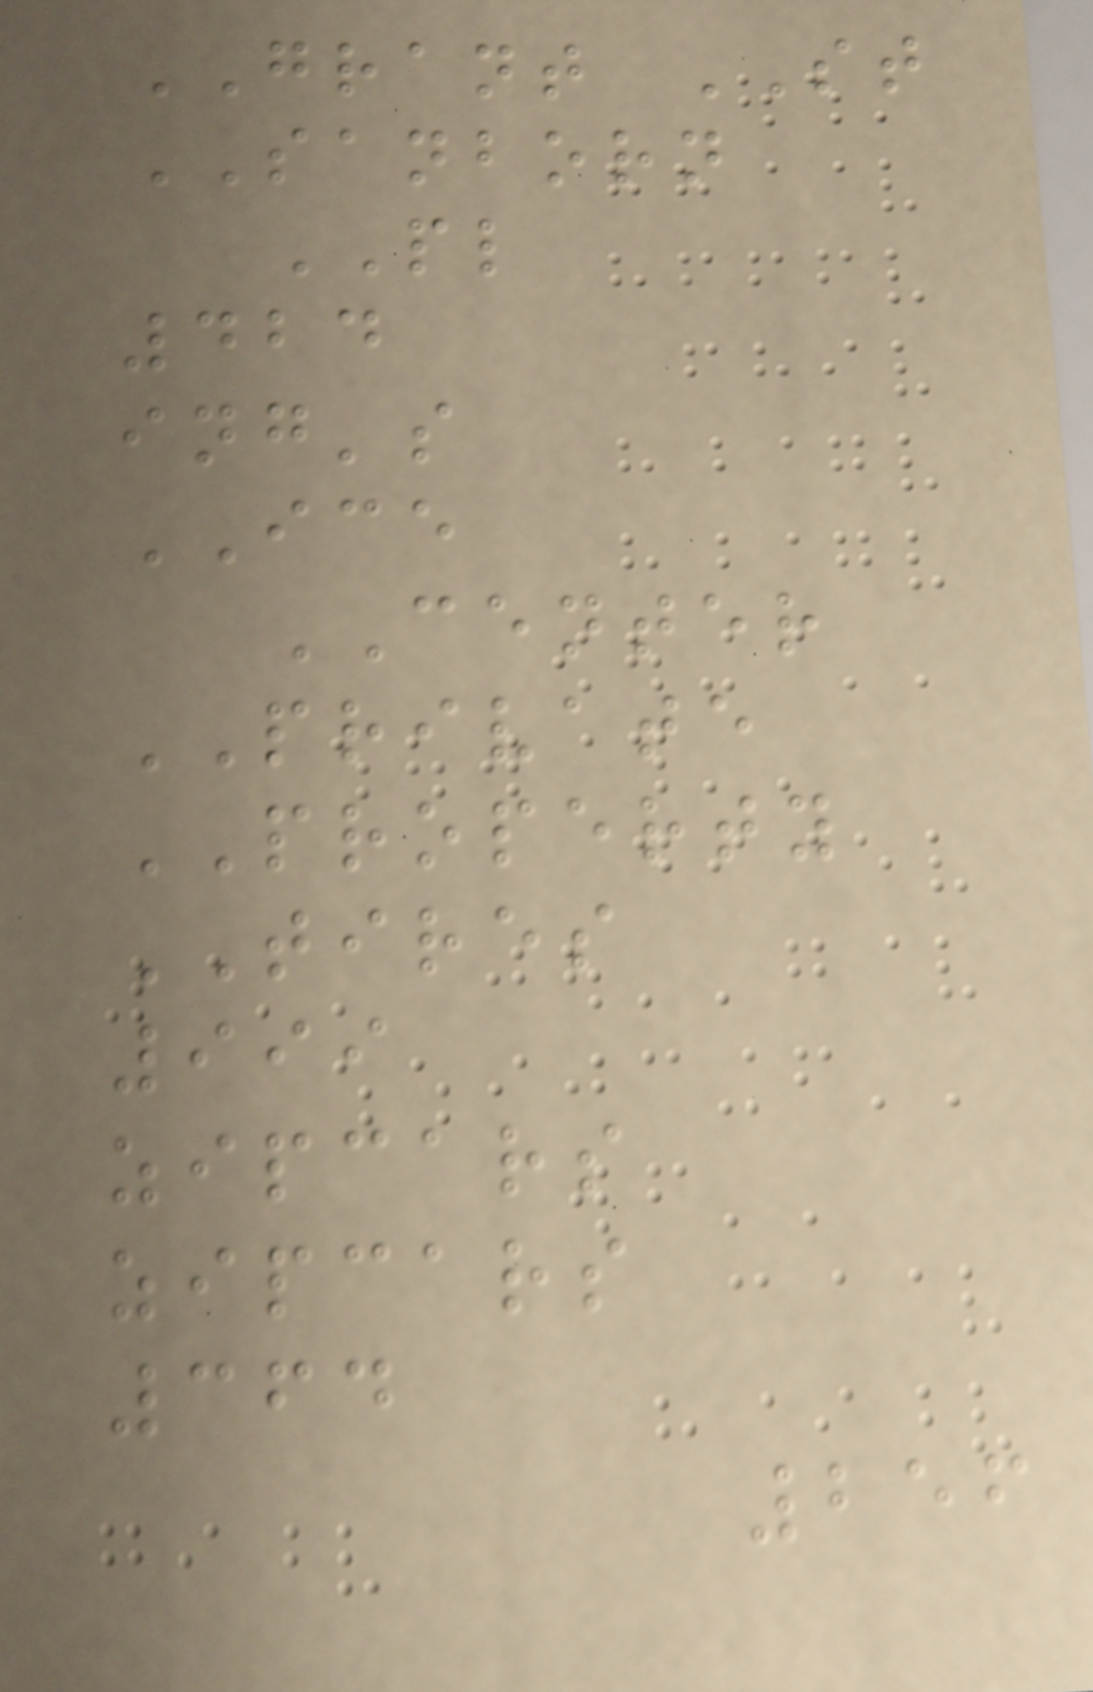GRANT ST
SANBORN
PL
424
ing's
ICE
CENTER
PRIVATE
PROPERTY
TIRES
999
zipcars
zipcars
364
256
